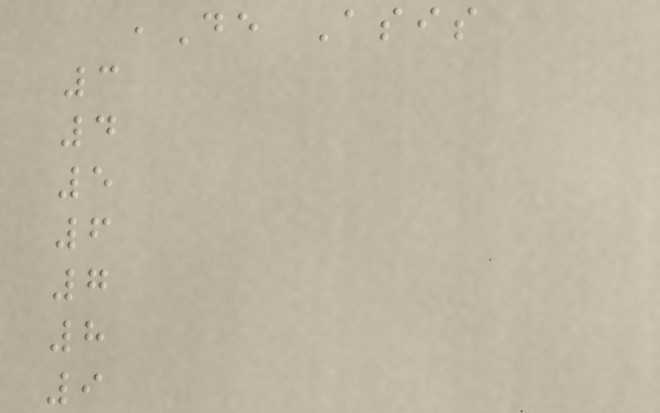,De Asis
3
4
5
6
7
8
9
